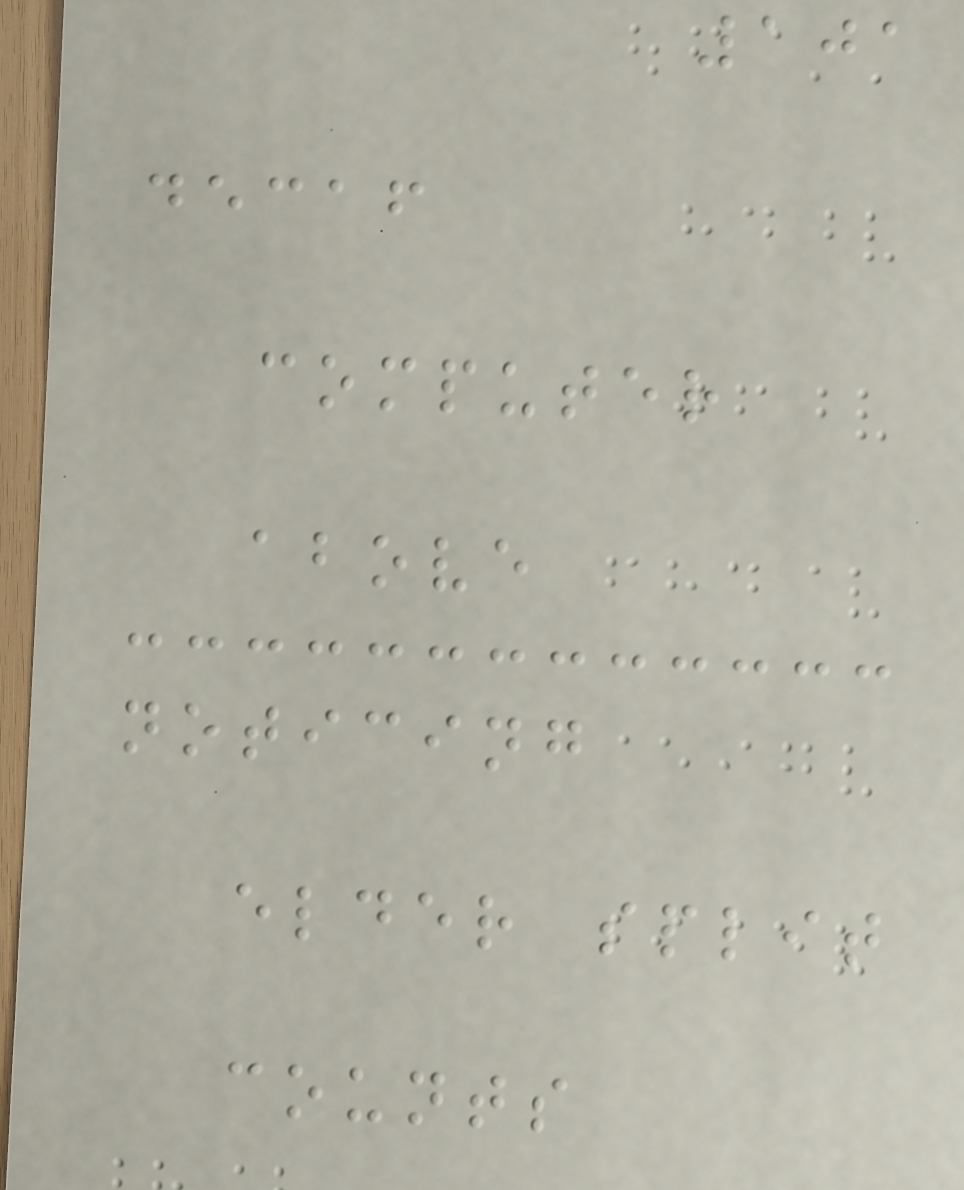101
decaf
computer
above
noticing
elder split
counts
